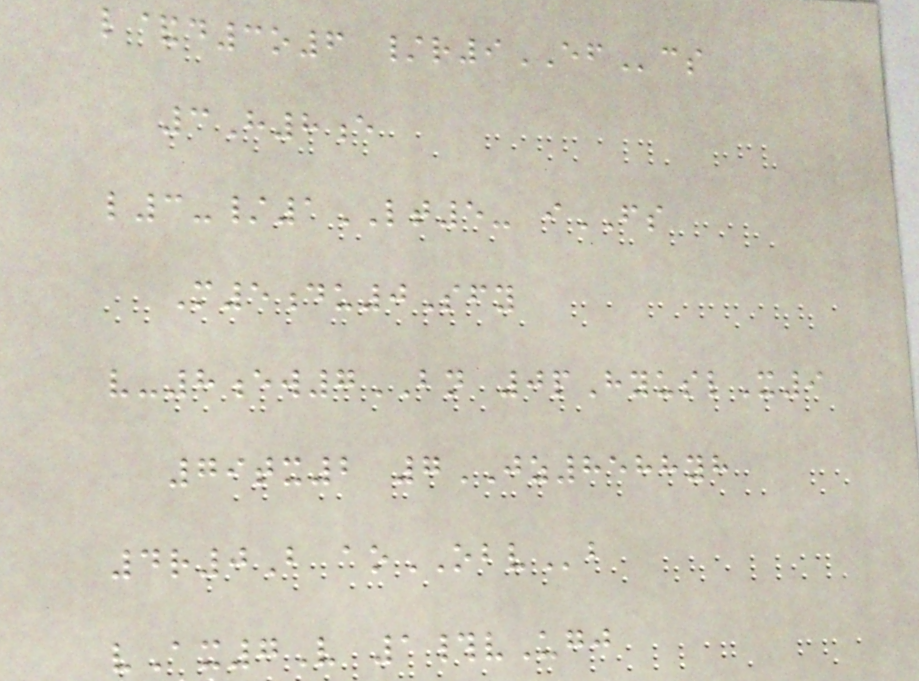l&d3o6 /r9EFcs
3H8e
l3-/1LT5- iFS
M5du0Sfy
v-8ew7BN 0pHyuslX9
79tx2 7JZ8588yh
4r0B aoOBVb
vAx7V 1#vUgj
